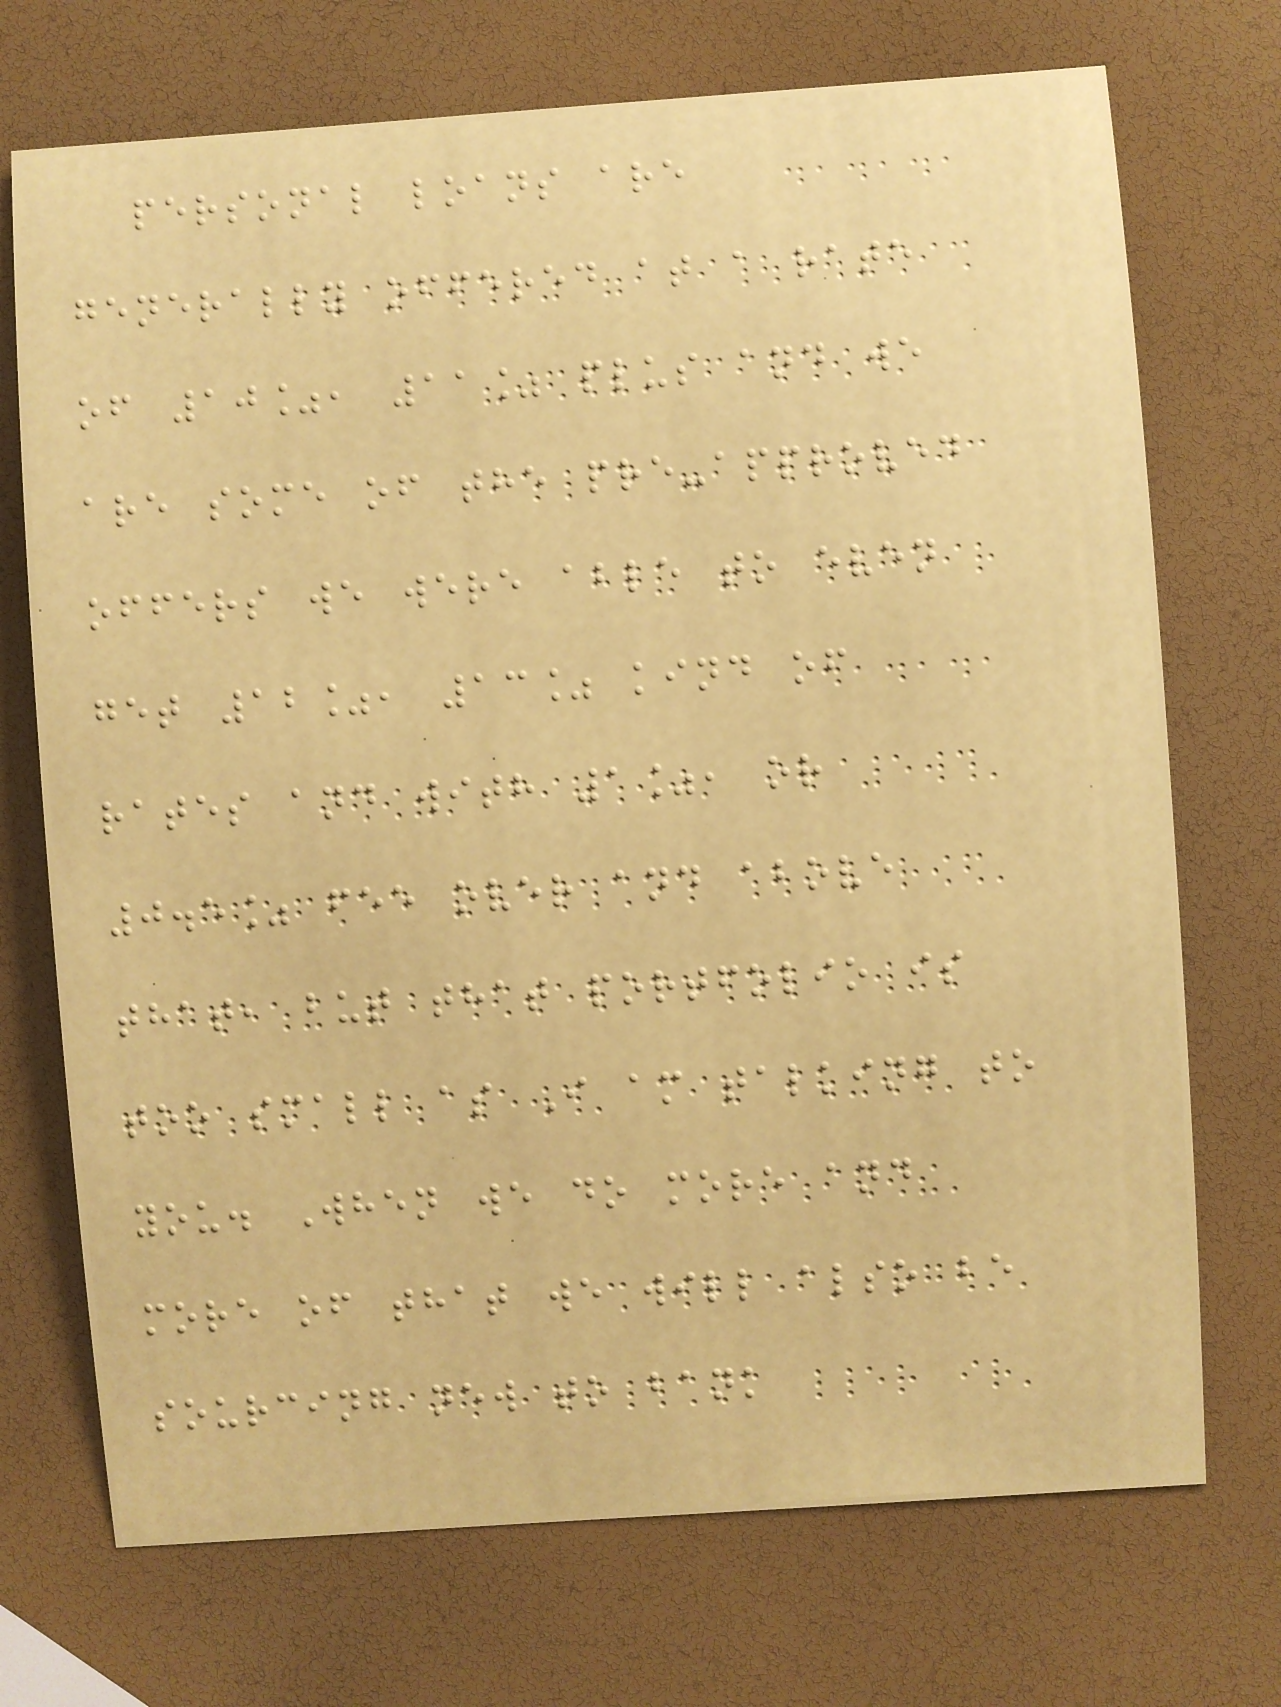personal loans are
generally offered at a rate
of 10%, 11% plus and we
are some of the pre-approved
offers we were able to even
get 12%, 13% kind of
rates and with 1%, or
0.5% fee over and above
that, but that portfolio is
too small as I am talking to
you. When we do more and
more of that we will also be
sourcing new to bank
